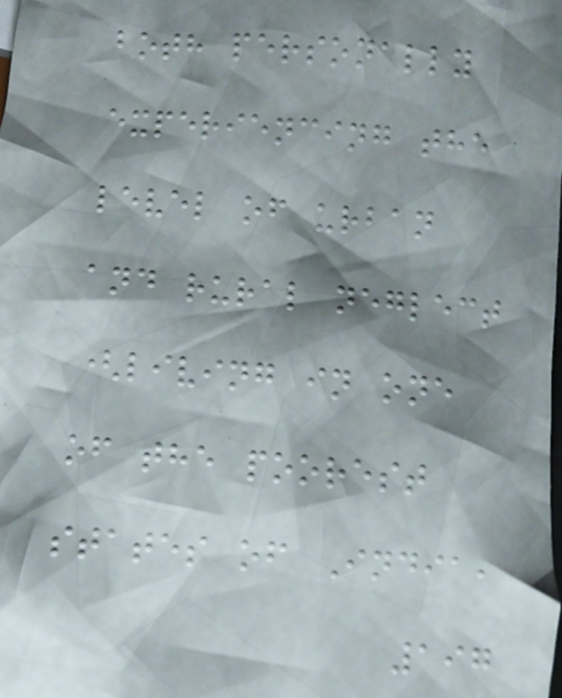both personally
experiencing the
level of urban
and rural neglect
(living in one
of the poorest
states of India,
197
